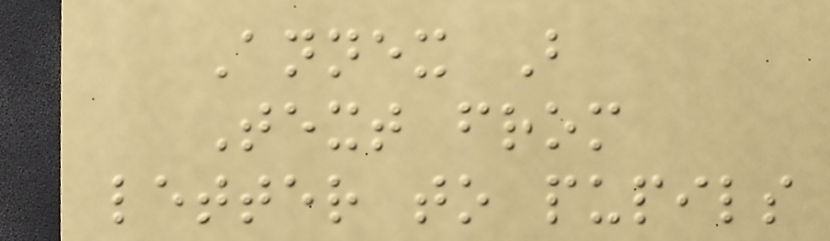Annex B
Text from
letter to pupils
